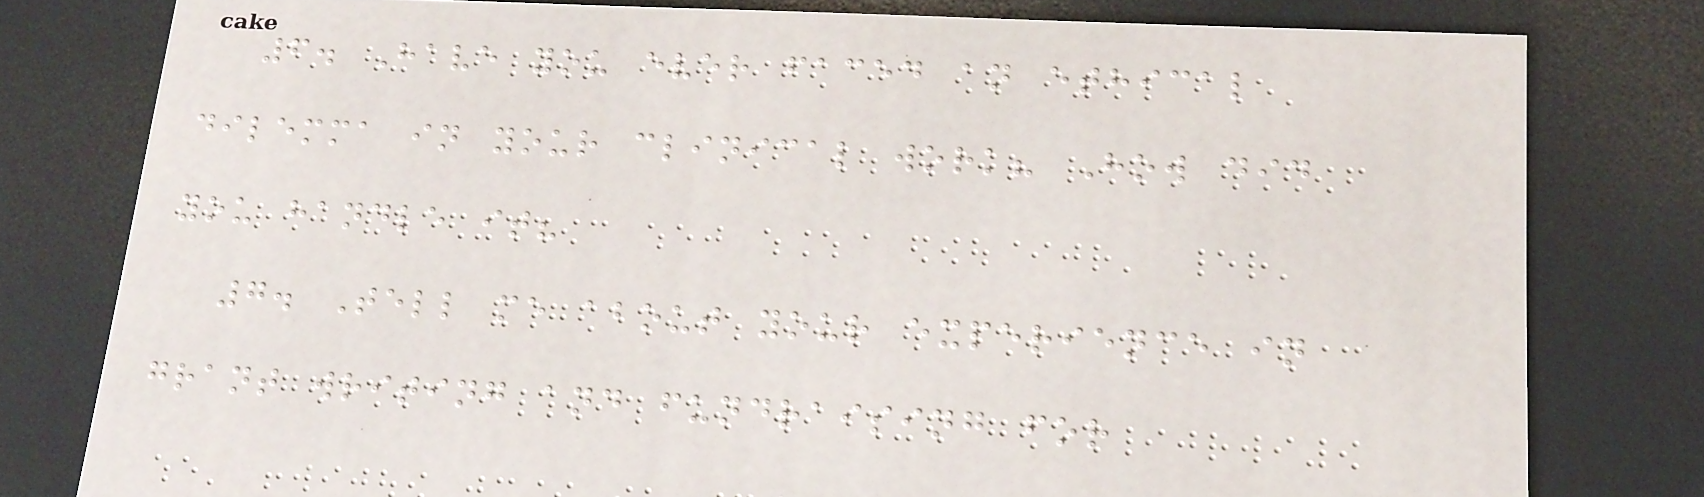6. Have you ever faced an ethical
dilemma in your clinical work? How did
you handle it?
7. Tell me about your experience in
grant writing and fundraising for
